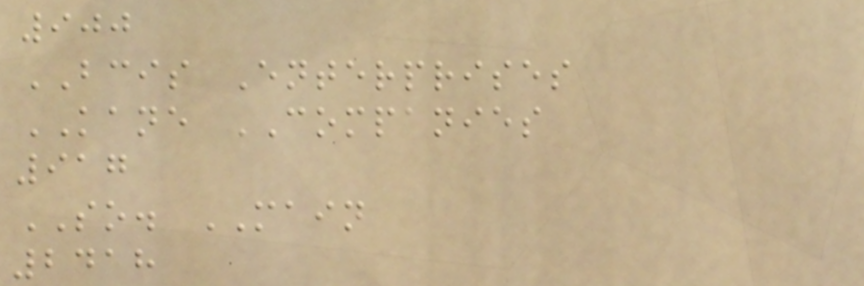900
BCIS Enterprises
KANE COMPANIES
917
SO. MAIN
2418
